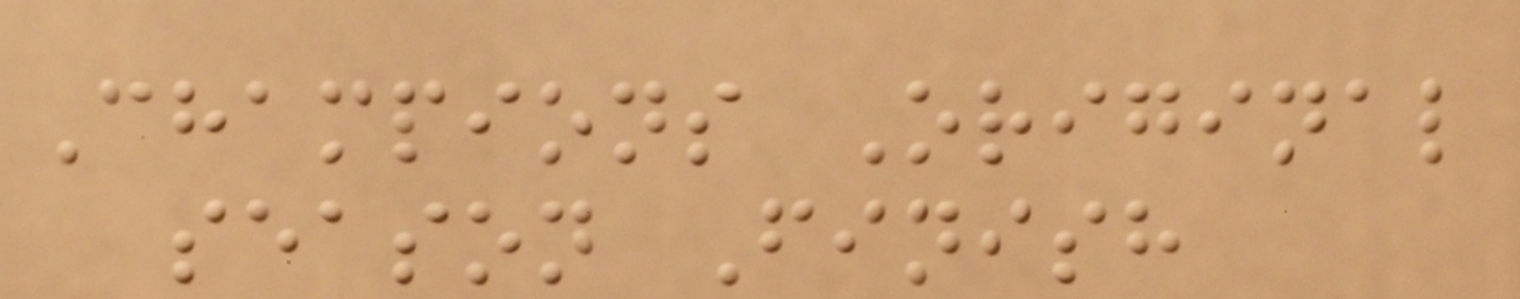Champions Original
season Finish
